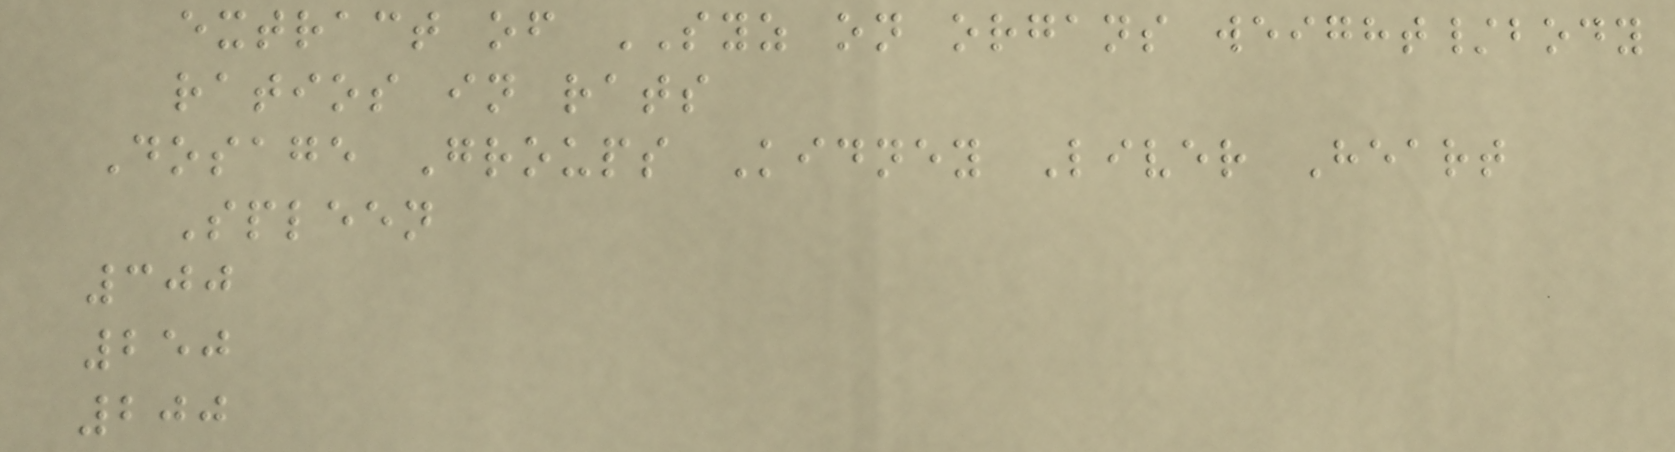extract of SYZ on organs weight/body
ratios in rats
Dosage Groups Kidney Liver Heart
Spleen
300
250
200
